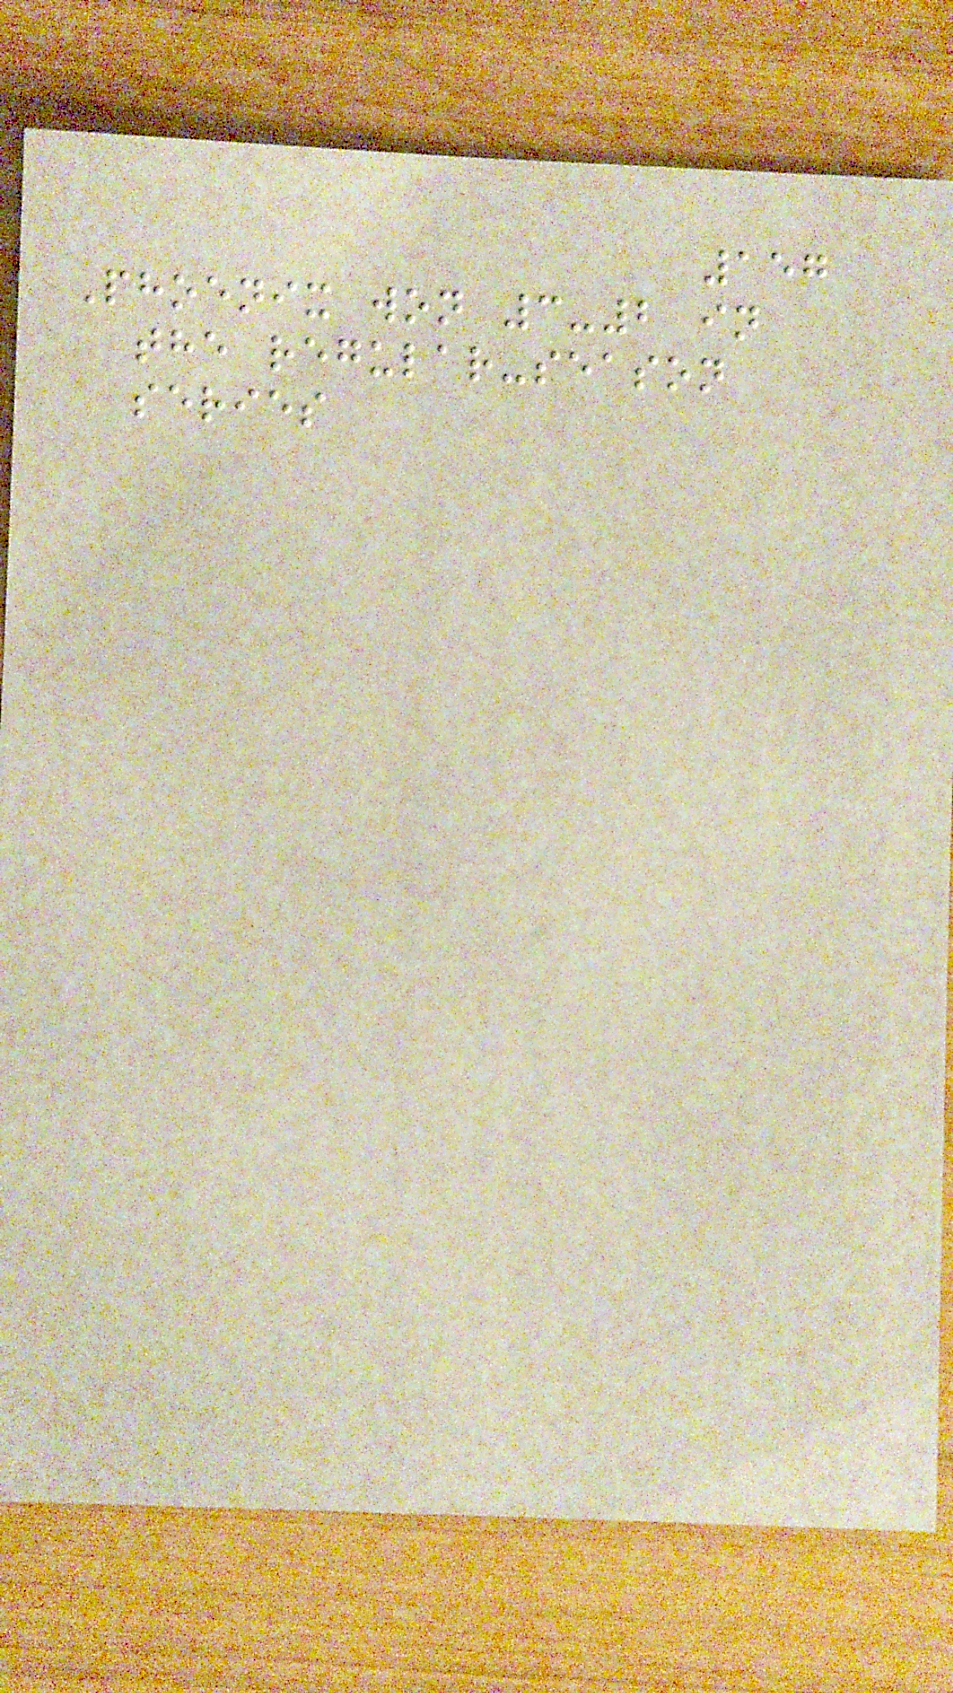157
Phoenix won 3-2 in
the regular-season
series
